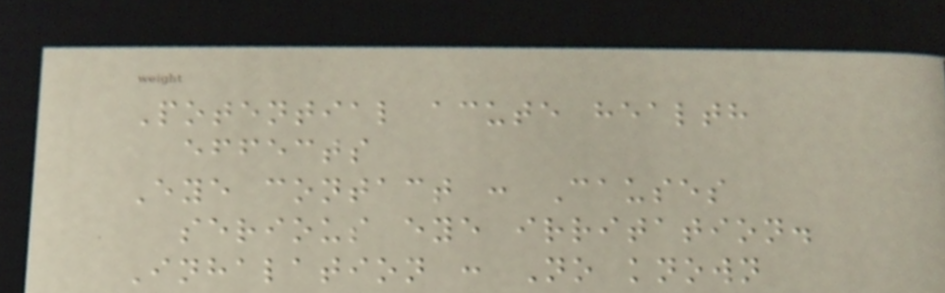Potential acute health
effects
Eye contact : Causes
serious eye irritation.
Inhalation : No known
